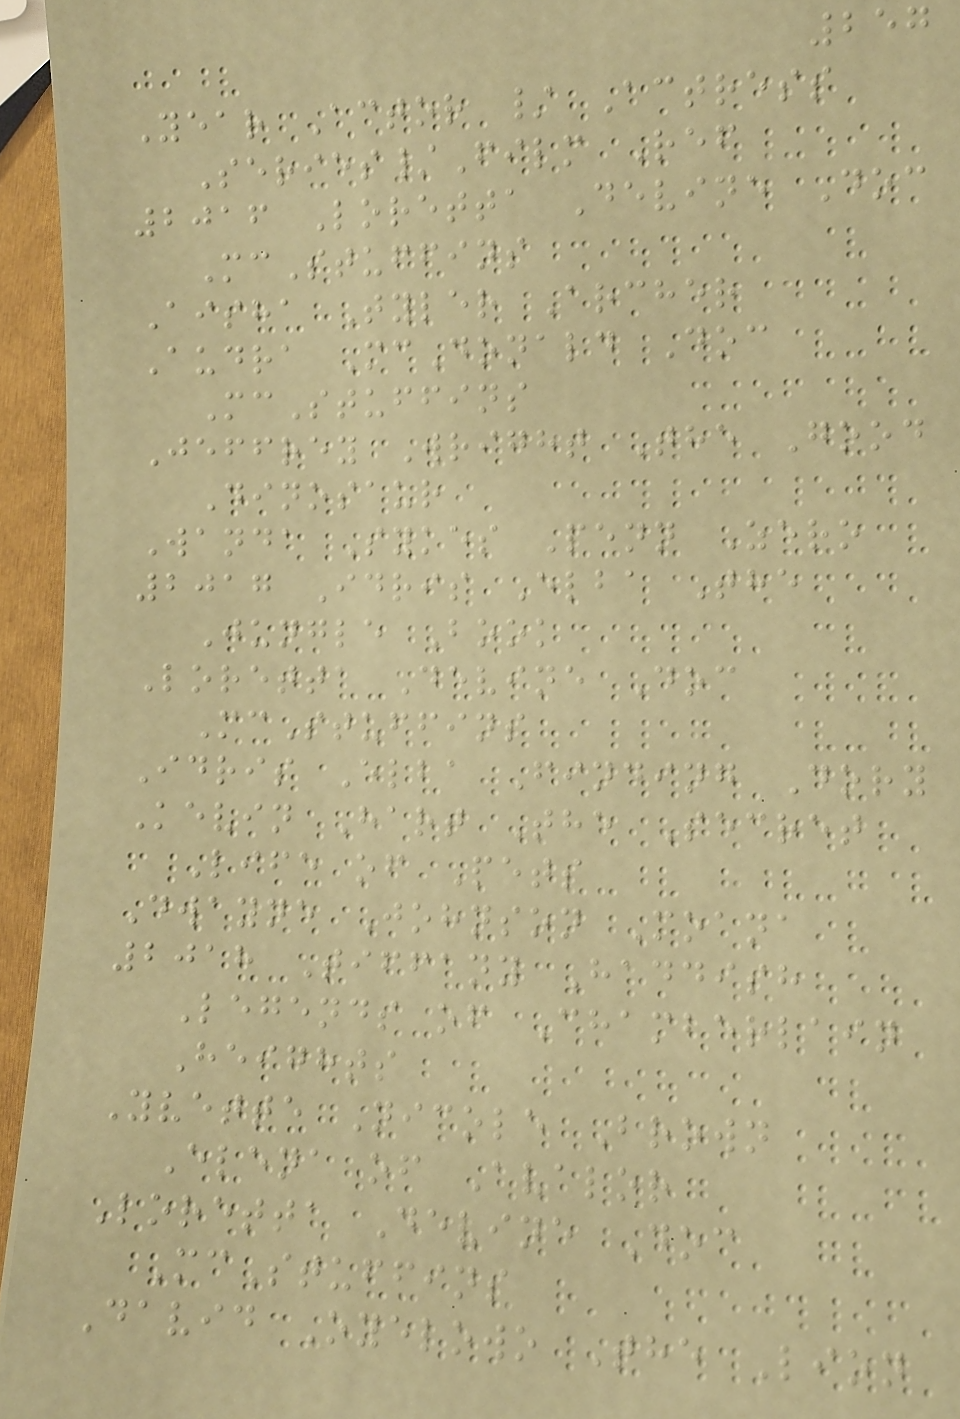257
Year Actor / Actress
Series/Film Ref
2016 Loretta Devine Doc
McStuffins
Aisha Tyler Archer
Audra McDonald Doc
McStuffins
Jeffrey Wright The Good
Dinosaur
Wanda Sykes Penn Zero
2017 Idris Elba The
Jungle Book
Loretta Devine Doc
McStuffins
Idris Elba Finding Dory
Kevin Hart The Secret
Life of Pets
Dwayne Johnson Moana
2018 Tiffany Haddish
Legends of Chamberlain
Heights
Yvette Nicole Brown
Elena of Avalor
Loretta Devine Doc
McStuffins
David Oyelowo The Lion
